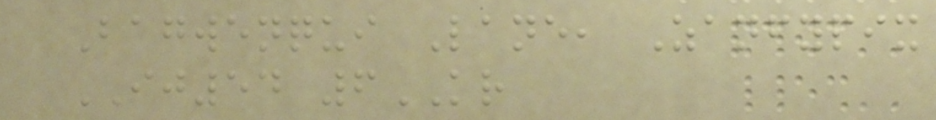Bagwenqui Lane, Zanfypix
IJ54 6KR
